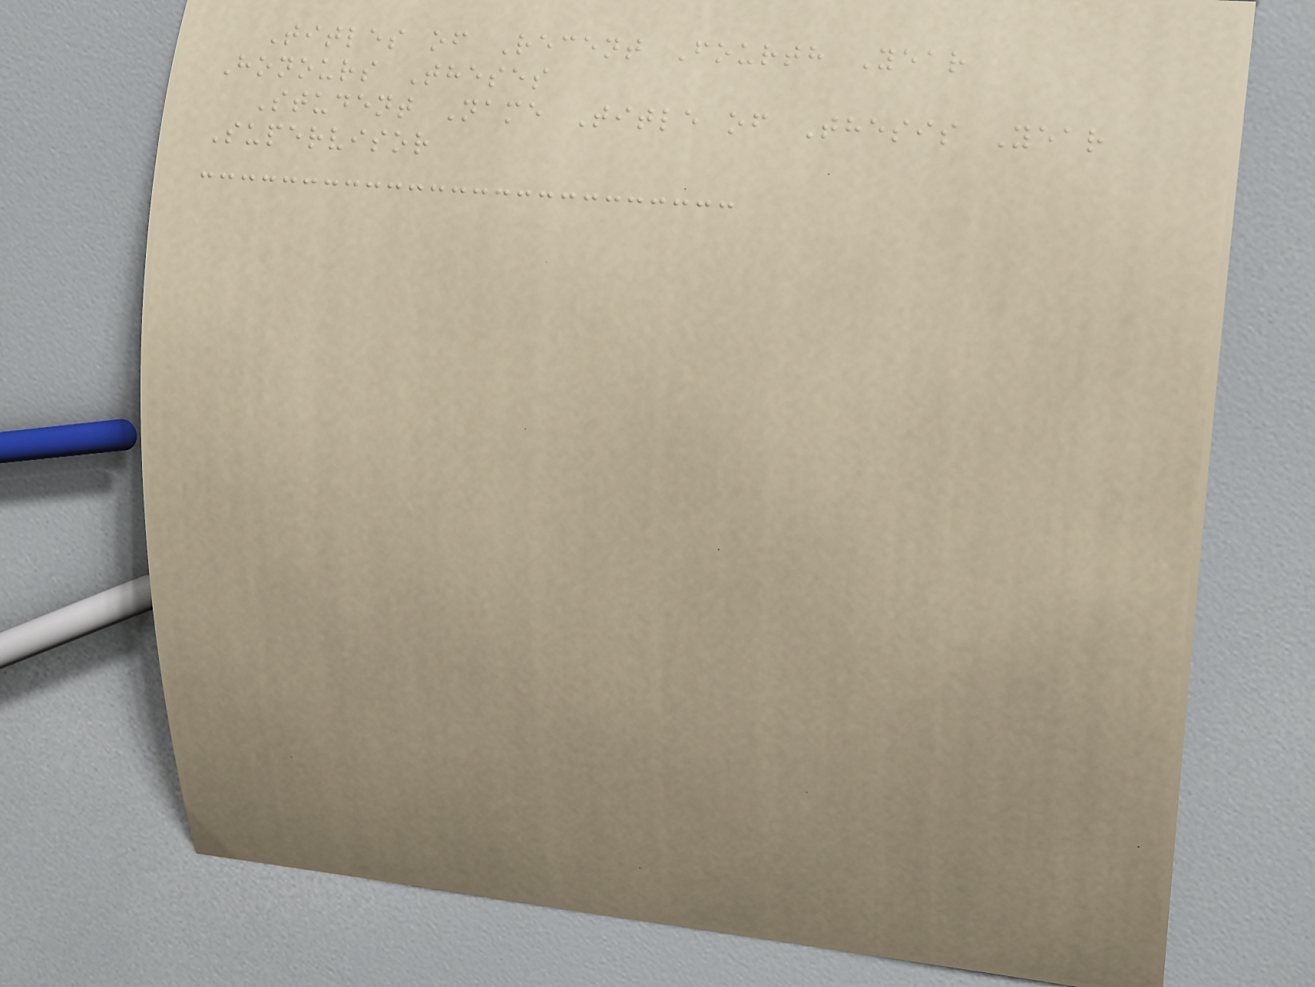Titles of Recent Fourth Year
Honours Theses
Student Name Title of Thesis Year
Supervisor
